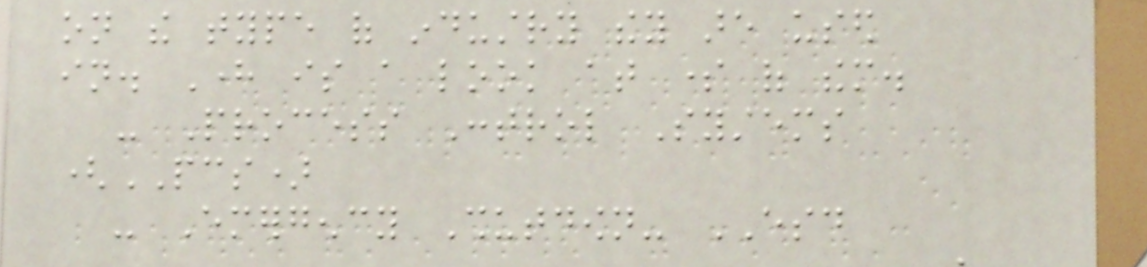on the type of industry they are used
in. Here is a look at some of them.
- Process Control Systems
(PCS)
- Emergency Shutdown- ESD
